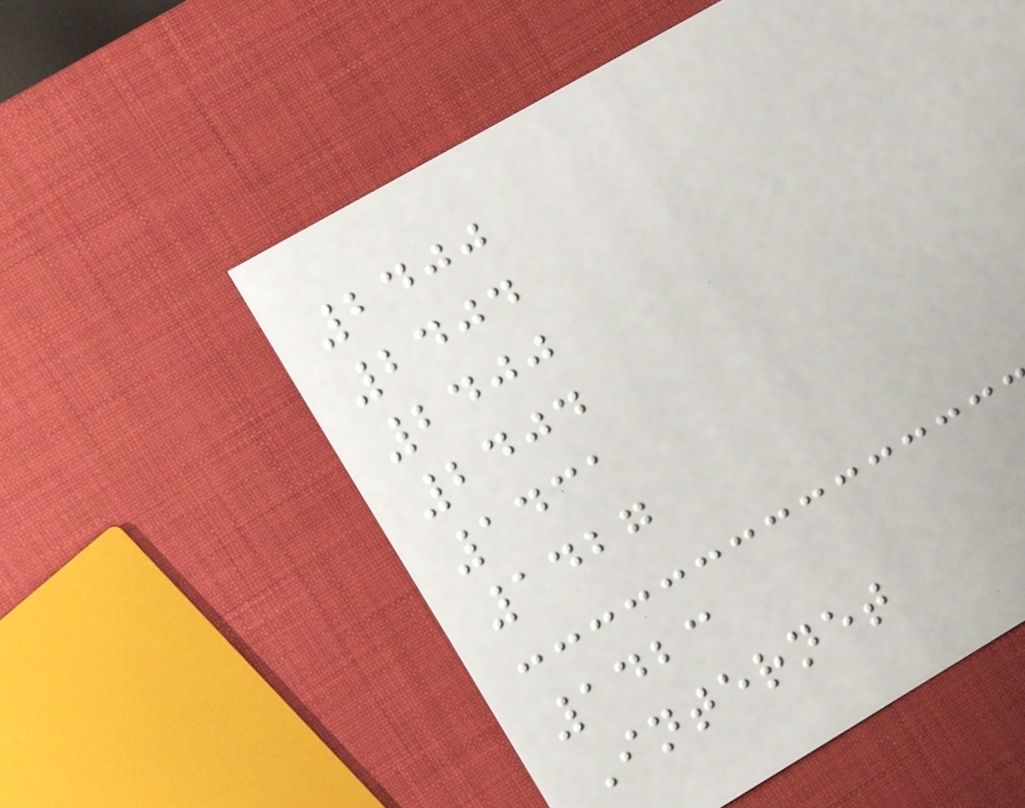2400
2404
2400
2404
1431
1427
1423
Internet
